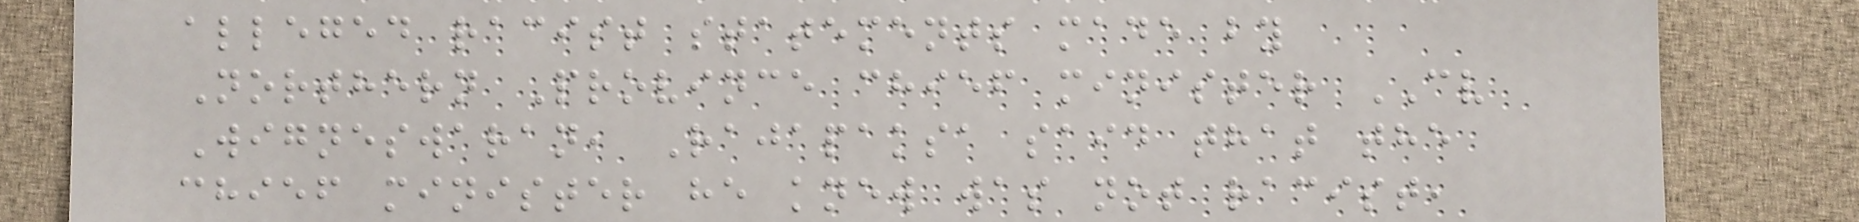alleged racist statements made by
Northern Province chief minister CV
Wigneswaran, Rajapaksa said that the
chief minister he knew was not racist,
